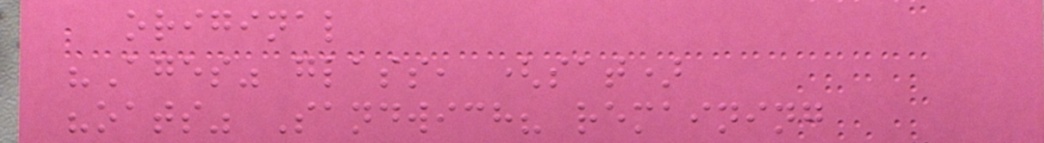original
"Ages" glass, (sat)
"oats" Sandwich? remaining
